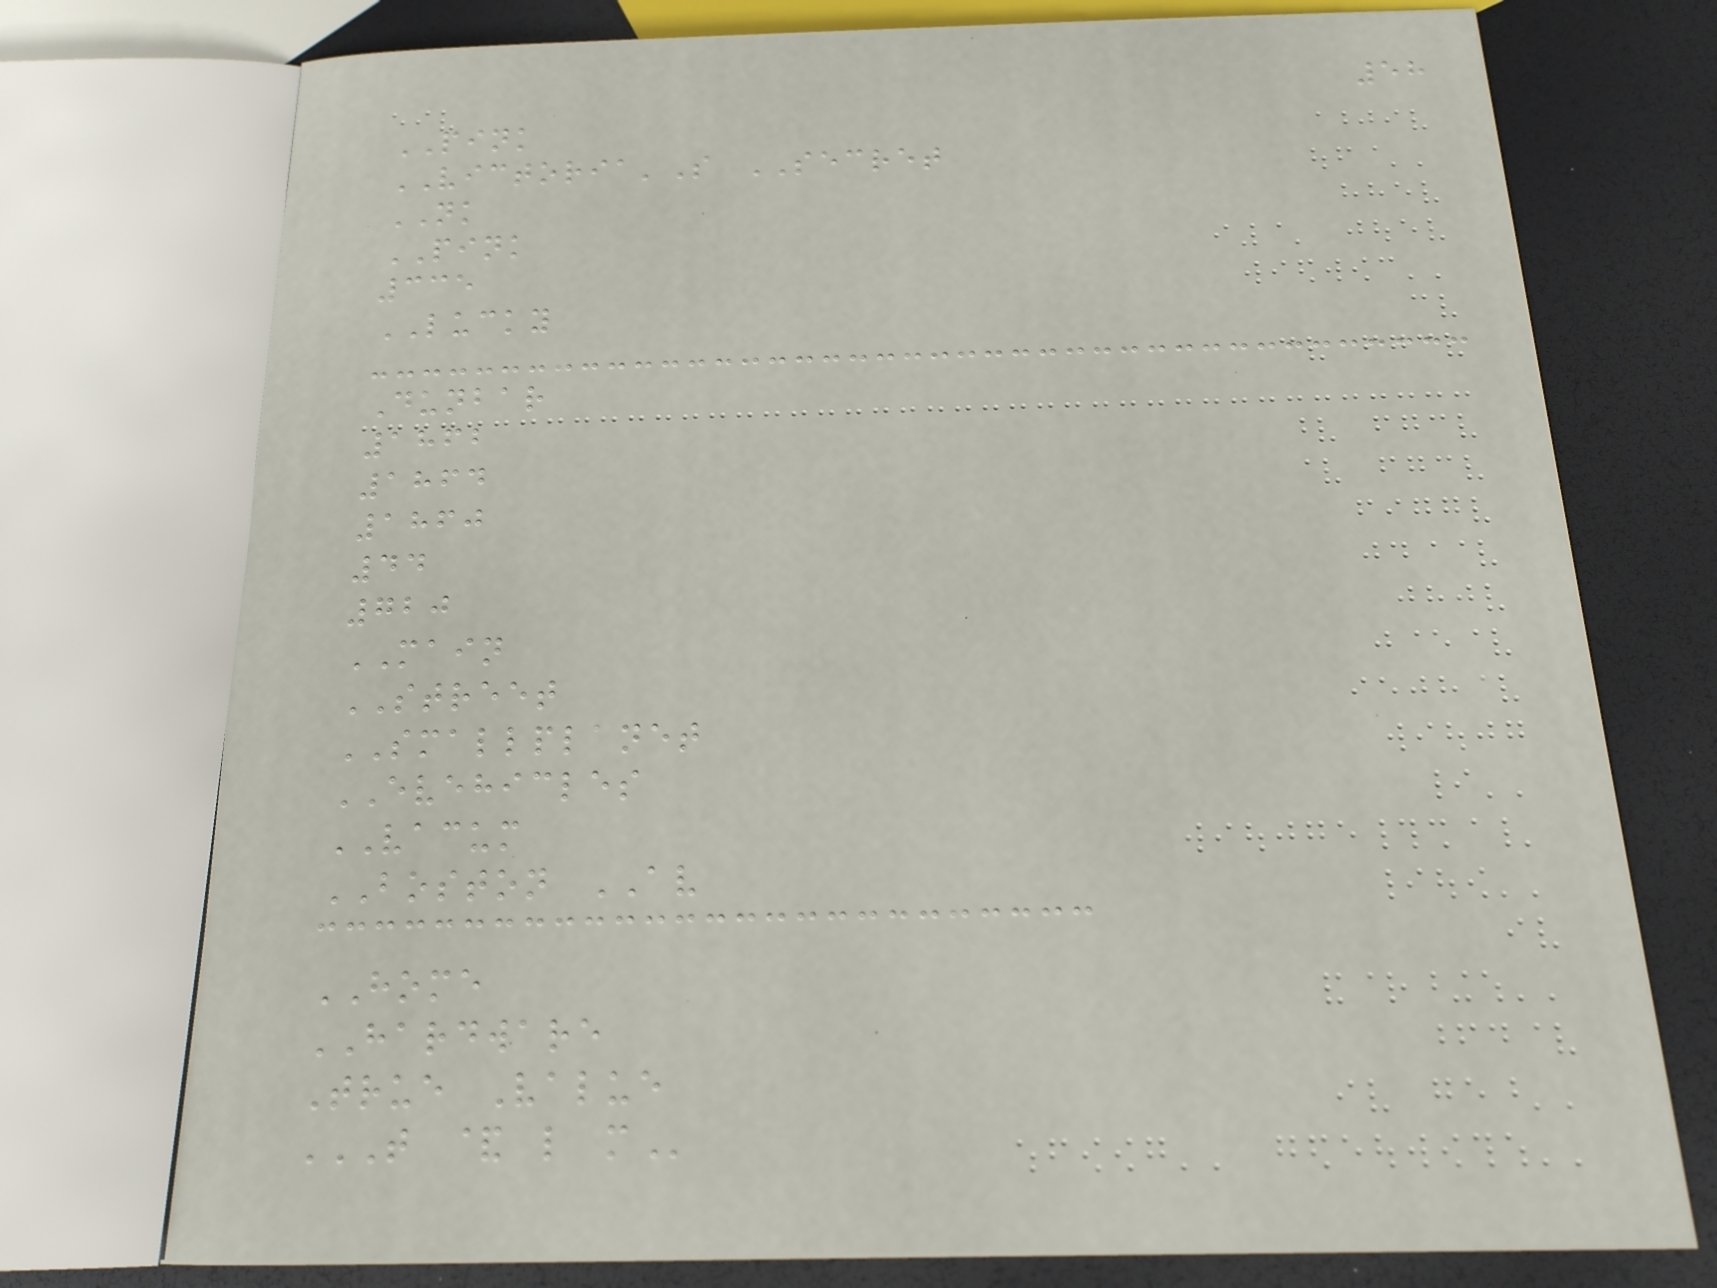58
PINK
VICTORIA'S SECRET
NK
PINK
335
LUCKY
Dunbar
1862
1864
1860
44
720
MAIN
STREET
SMALLPLANET
EVEHICLES
VACUM
BOSTON AV
HOME
HARDWARE
True Value
T & L M
